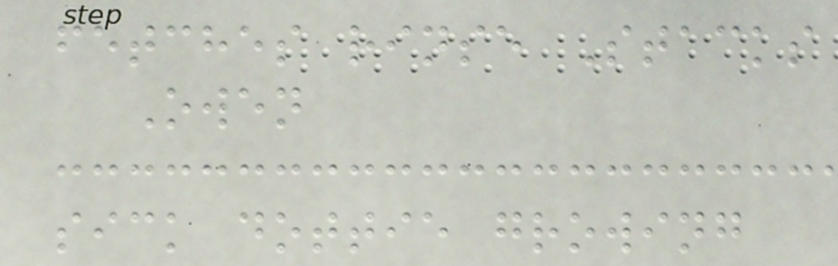fetches rinse Stacks
Owen
sick dottie growing
